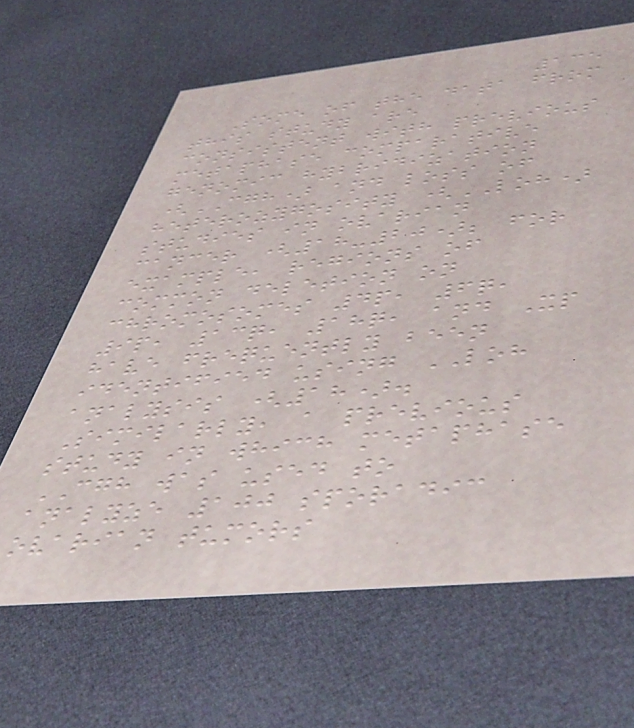135
Some of the data from
this study are
consistent with previous
metaphase comparative
genomic hybridization
(CGH) and loss of
heterozygosity (LOH)
studies in ovarian
cancer (18-20); for
example, regions of
common deletion on
chromosomes 4p, 6q,
9p, 13q, 18q, and Xp
have frequently been
identified using LOH
analysis (18).
Similarly, a previous
study in which metaphase
CGH was used to
analyze 100 sporadic
ovarian tumors
